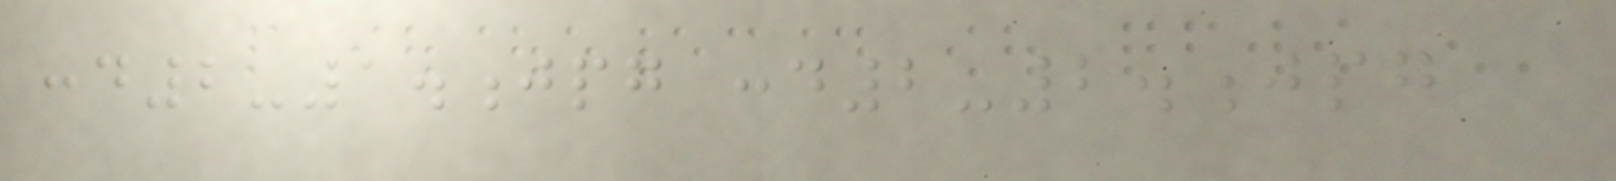cond2-1.jpg cond2-2.jpg
